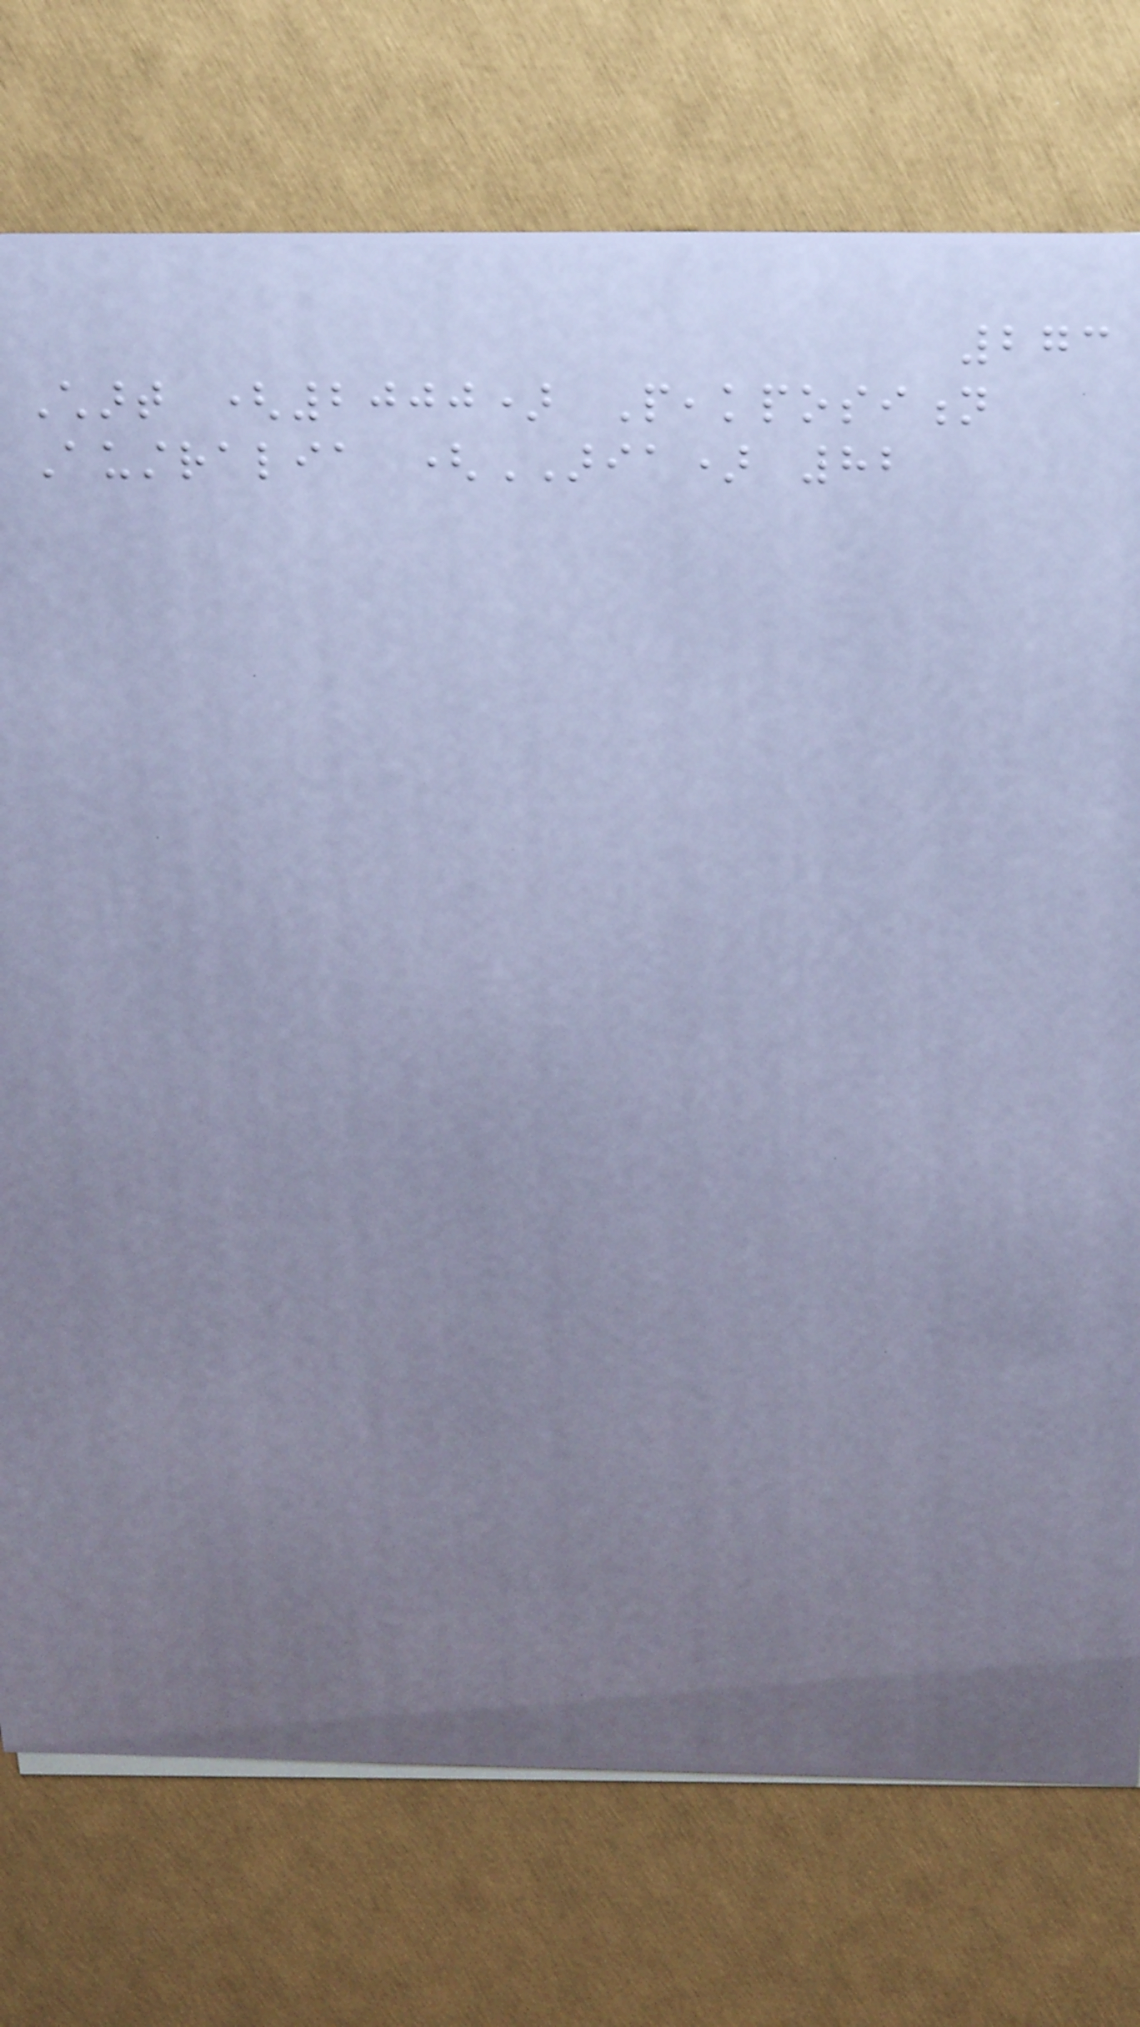273
Chart (2000) Peakposition
Australia (ARIA) 82
